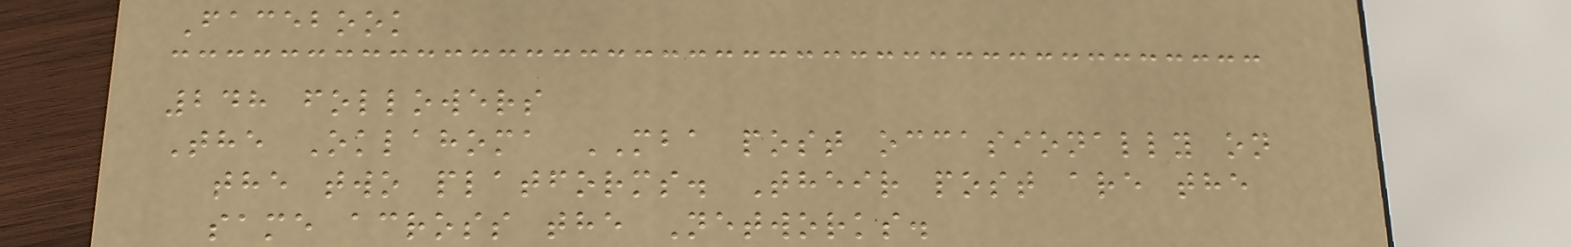Facebook
248 followers
The Oklahoma MBA post occasionally on
the two platforms. Their post are the
same across the Networks.
